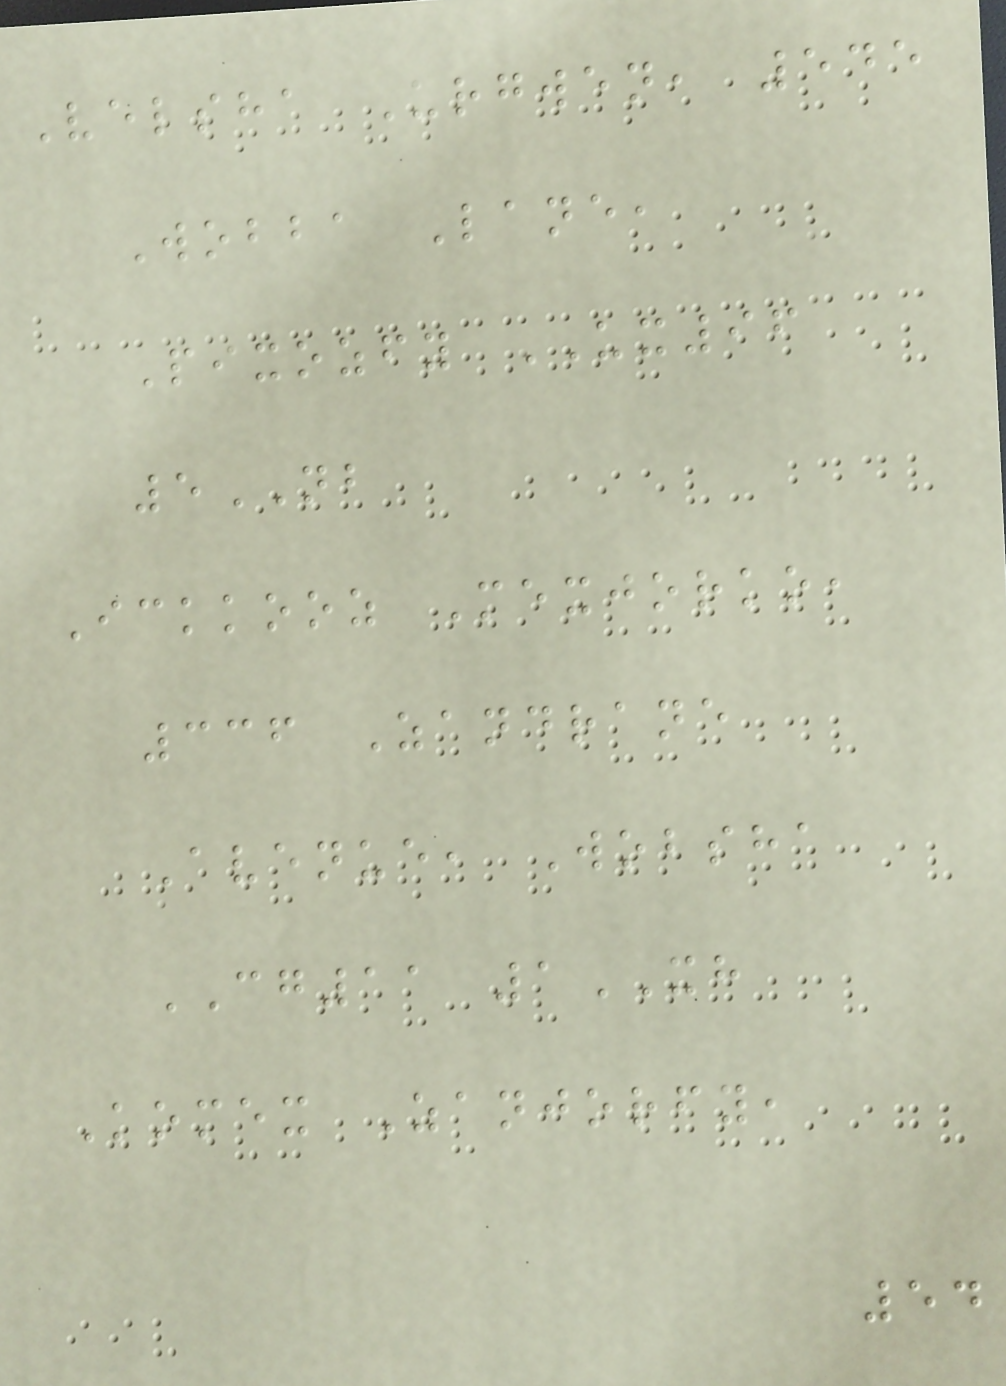Velsha Urgwen, 545
Wobba Lane,
Pixozfy UX96
5NB
Ickkooz Mexjorko,
336 Zandrane
Avenue, Wobsha
CG11 1XH
Komex Zanjorfy,
54
